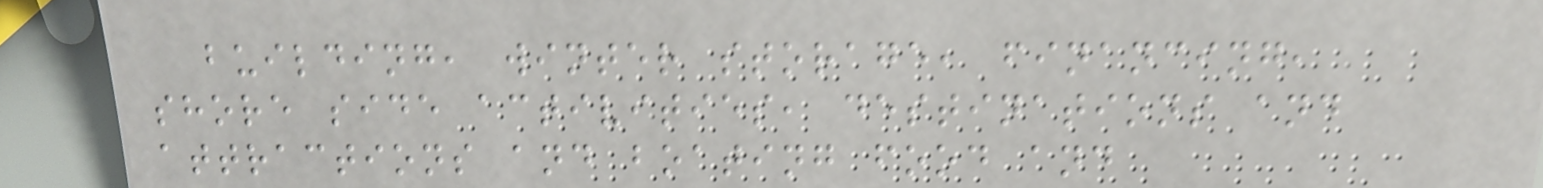building, winter storage, financing,
shore side activities, destinations and
attractions and boating food and
